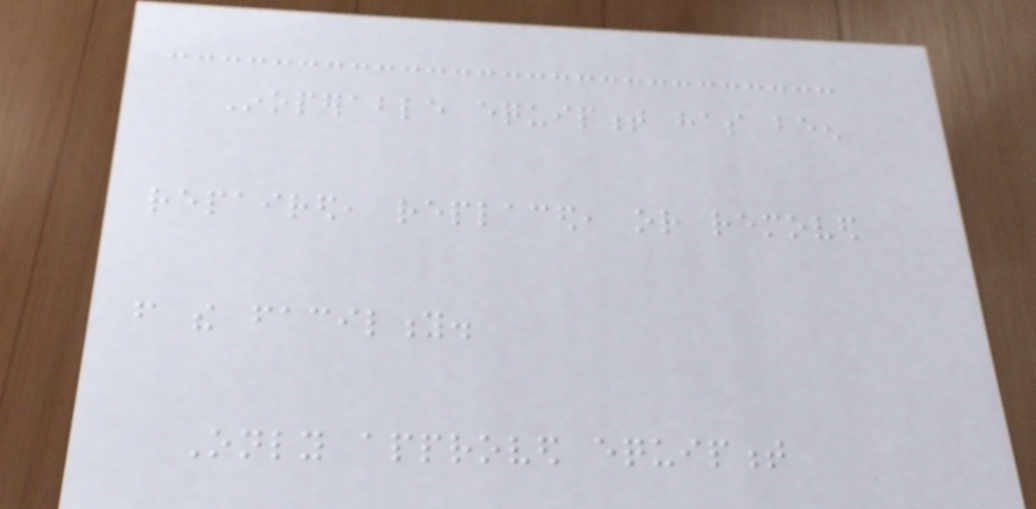Inoperable equipment has been
repaired, replaced, or removed
from the facility.
Only approved equipment
